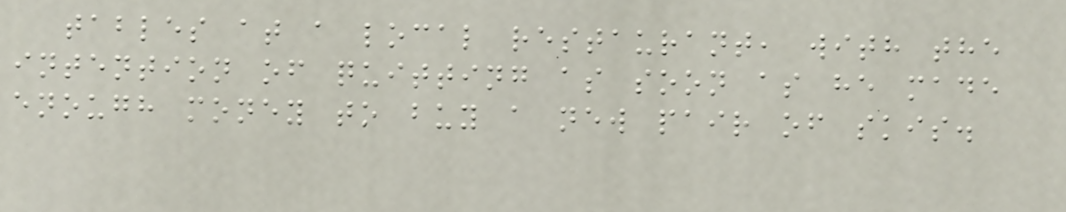tables at a local restaurant, with the
intention of quitting as soon as he made
enough money to buy a new pair of skis.
